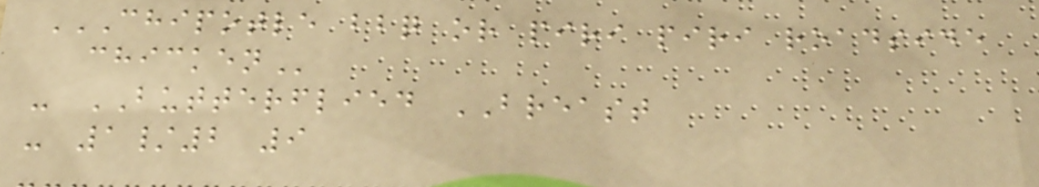CHIPOTLE BBQ OR PIRI PIRI ROADSIDE
CHICKEN
- BUTTERFLIED BREAST
- 1/2 9
